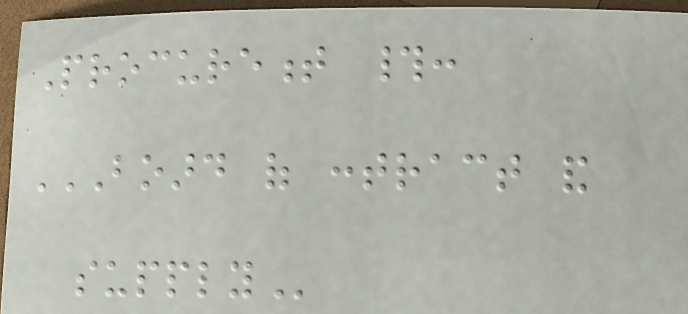Procurement #:
BOARD OF CONTRACT AND
SUPPLY
